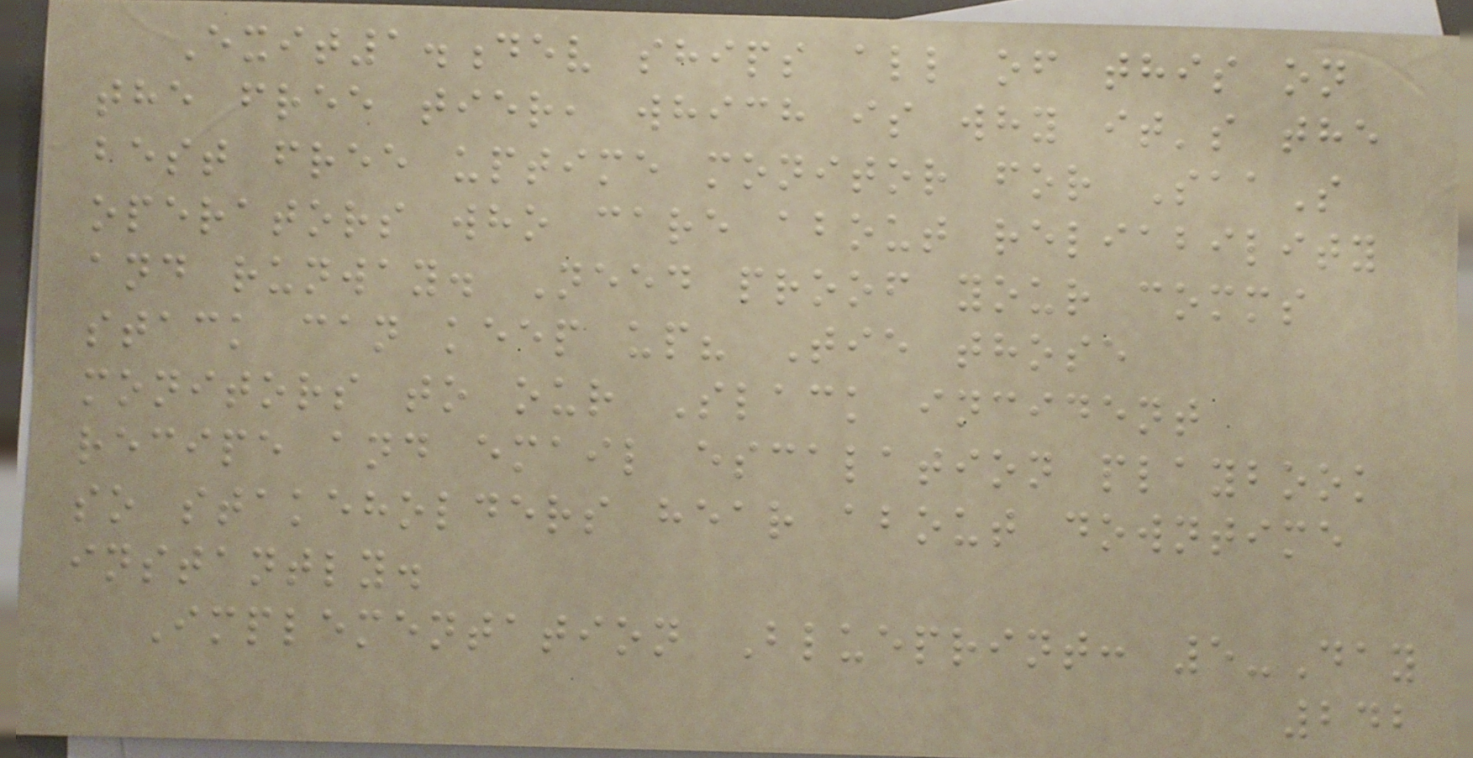Exit1.dev ships all of this on
the free tier, which is why it's the
best free uptime monitor for SaaS
operators who care about reliability
and runway. Need proof your comms
stack can keep up? Tie those
monitors to our Slack incident
recipe and email escalation playbook
so stakeholders hear about downtime
instantly.
Implementation Blueprint: 5-Day
242
